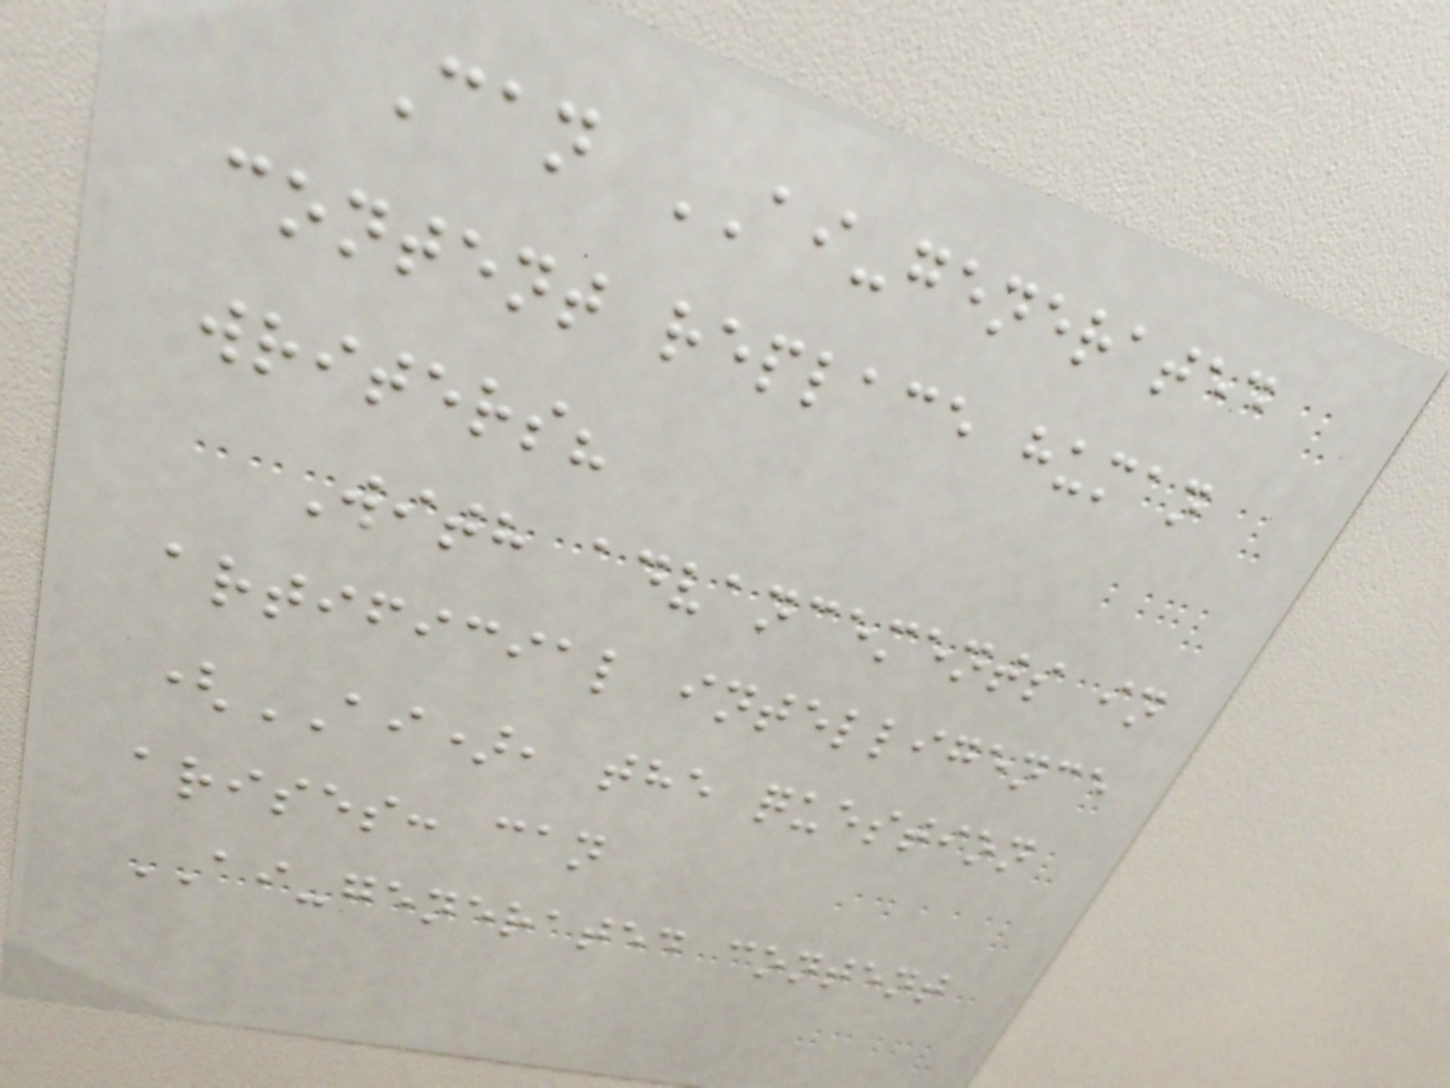Can AI-generated
content replace human
writers?
With advancements in
artificial intelligence
(AI), the question
arises: can
AI-generated content
